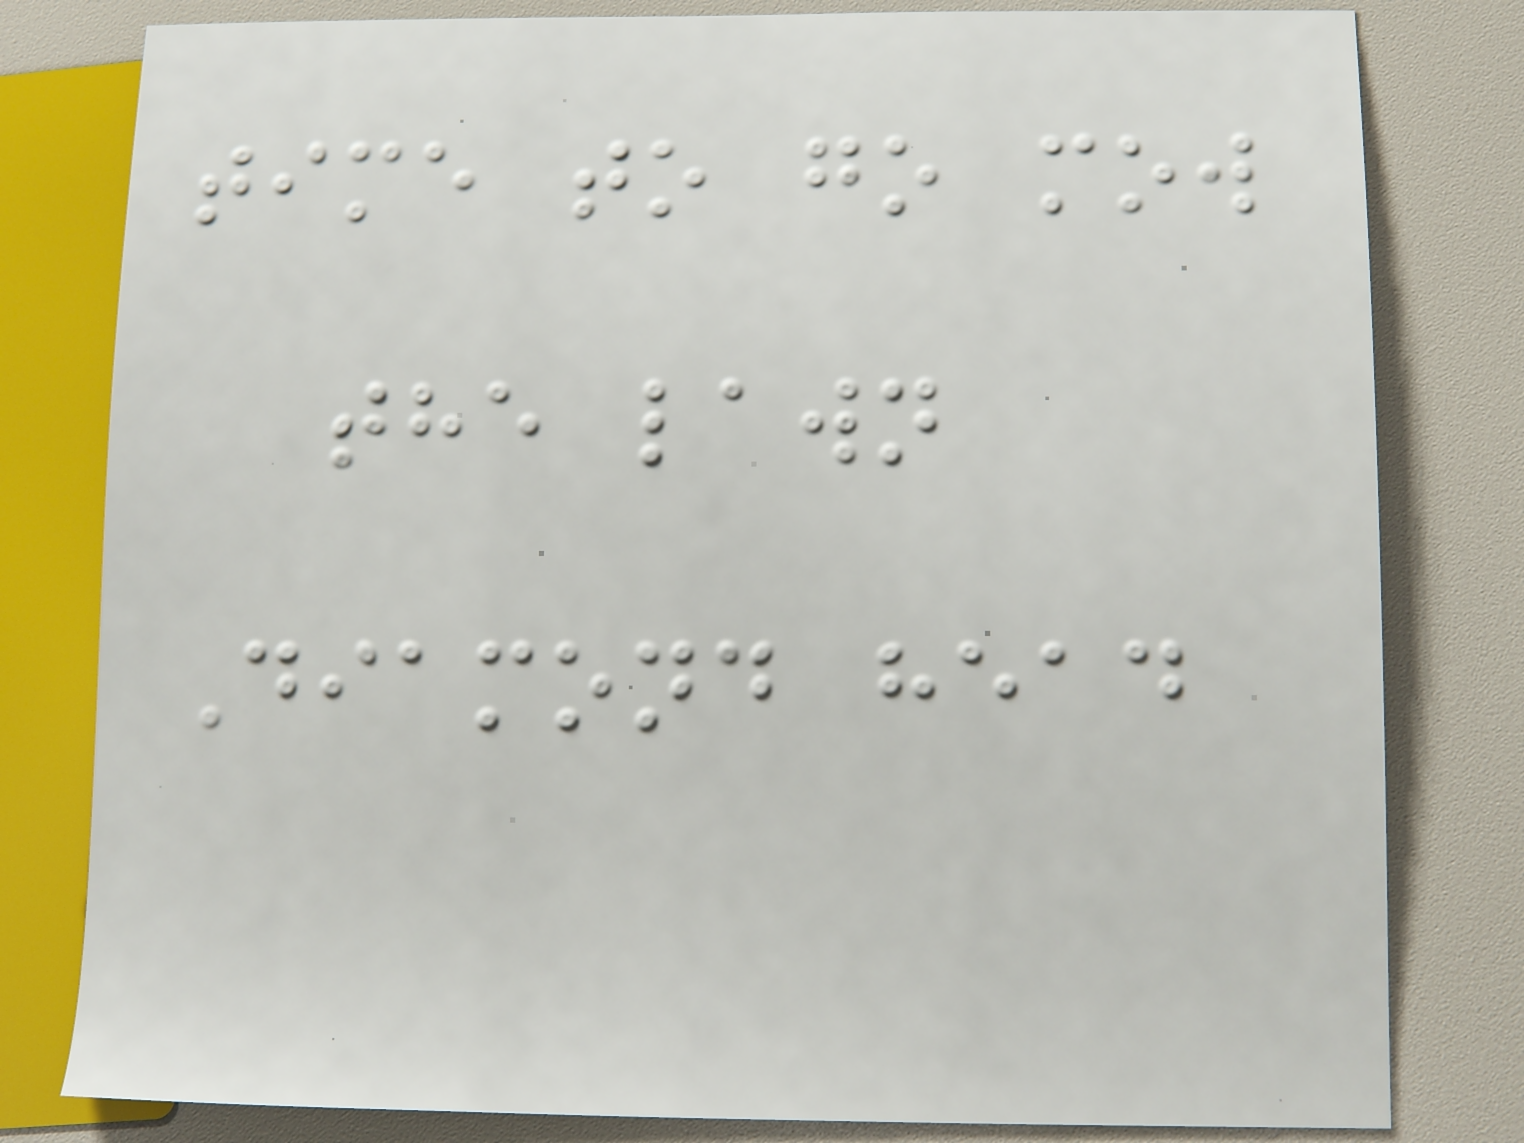time to go mow
the lawn
Diamond head
